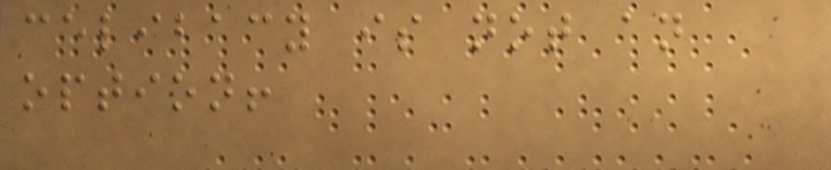celibacy is not an
option!
